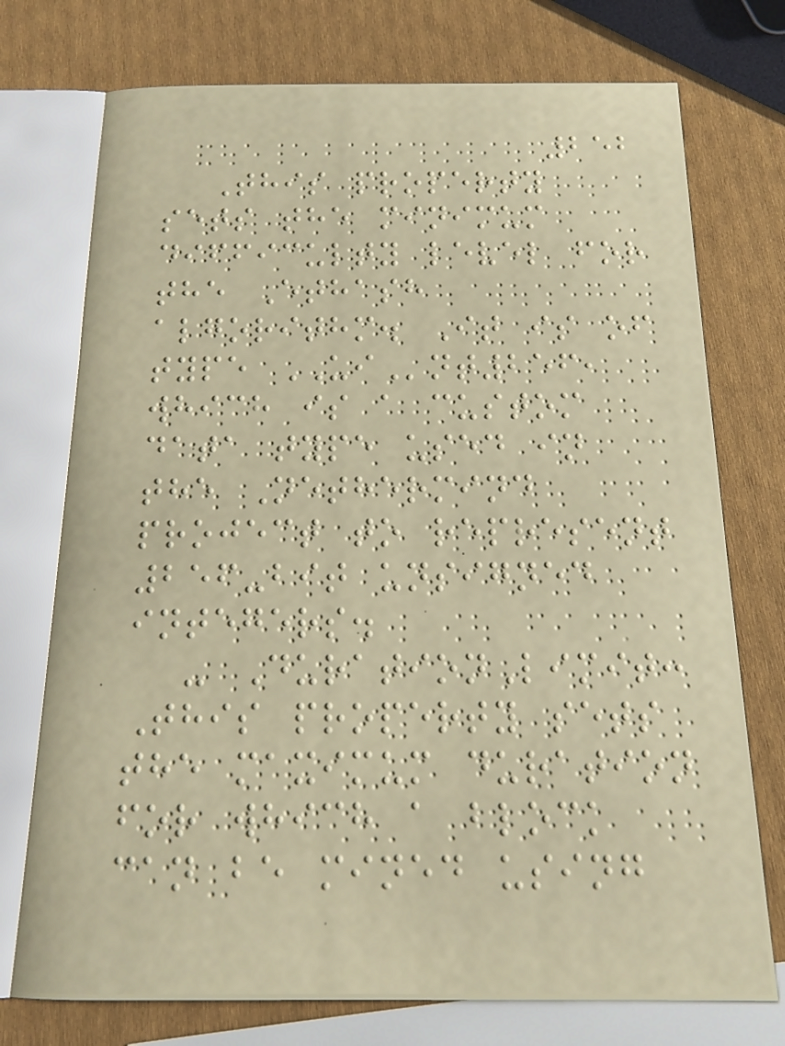252
This property
sets the minimum
difficulty level for
the Ethash
algorithm. It is of
type UInt256,
which is a custom
data type used in
the Nethermind
project to represent
256-bit unsigned
integers.
- DurationLimit:
This property sets
the maximum duration
for which a block
can be mined using
